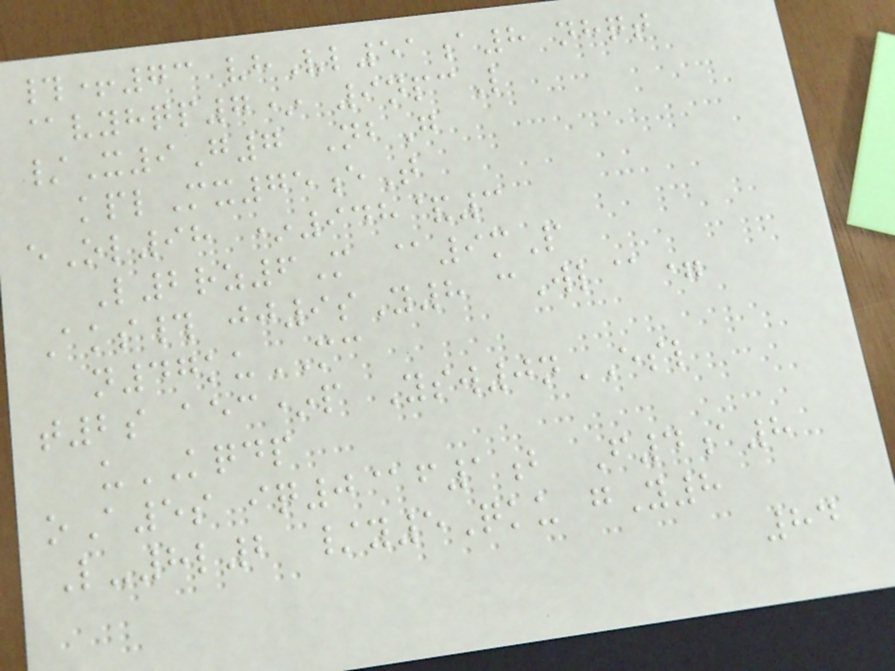#+73 vhVl51a8 nhqt
@vyhqp7* 9npcL
/X9G7 NbG
kplMx75eT
eOl98 *948&3
L2rz6M @9mP
Aks# jj9sY8 cWl@=
n47kuMC
t2s aec*p Ysw0nESL
uKQDP
oA5s iq0@f1b F4a8
L-8l2 /y5Qku gY8
84
